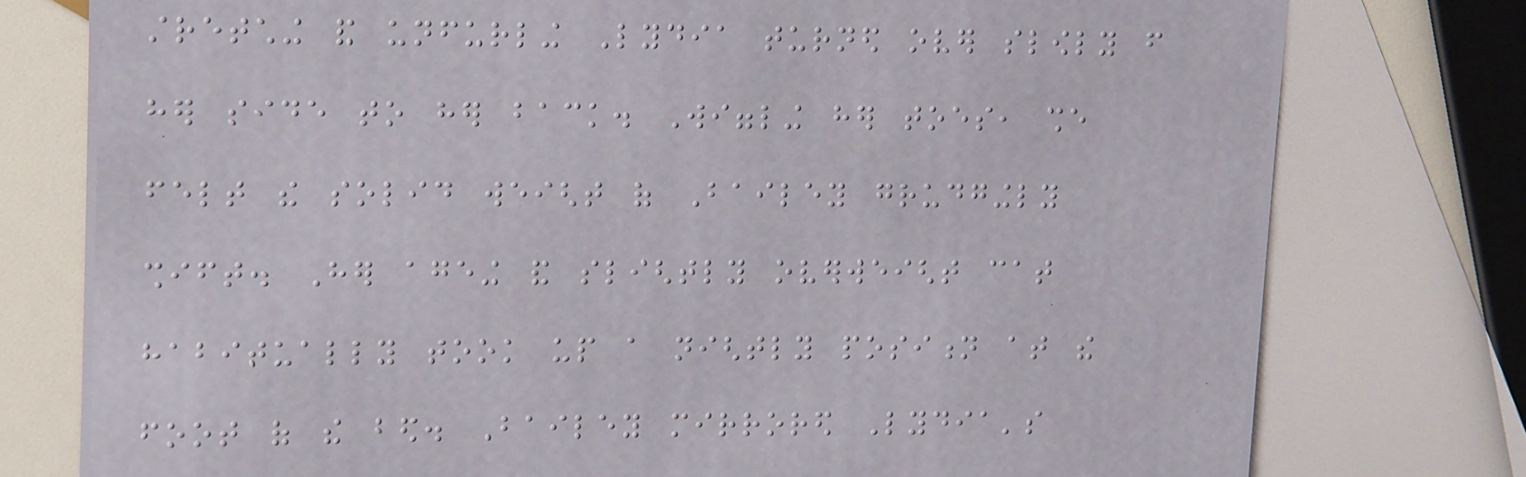stretching and unfurling Lydia turned over slowly from
her side to her back. Wiggling her toes, she
felt the solid weight of Bailey grudgingly
shift. Her ageing and slightly overweight cat
habitually took up a nightly position at the
foot of the bed. Bailey mirrored Lydia's
